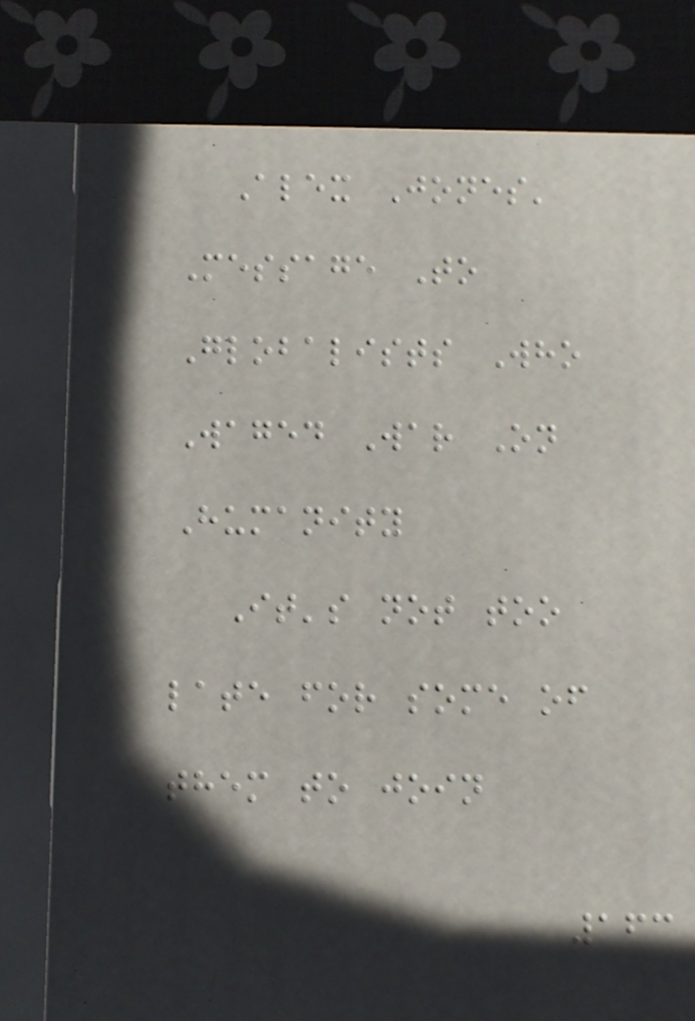Alex Jones'
Message To
Globalists Who
Waged War On
Humanity
It's not too
late for some of
them to join
163
